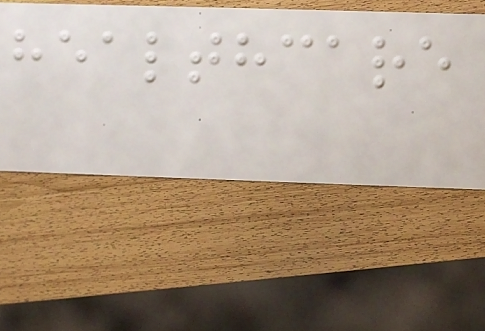healthcare
